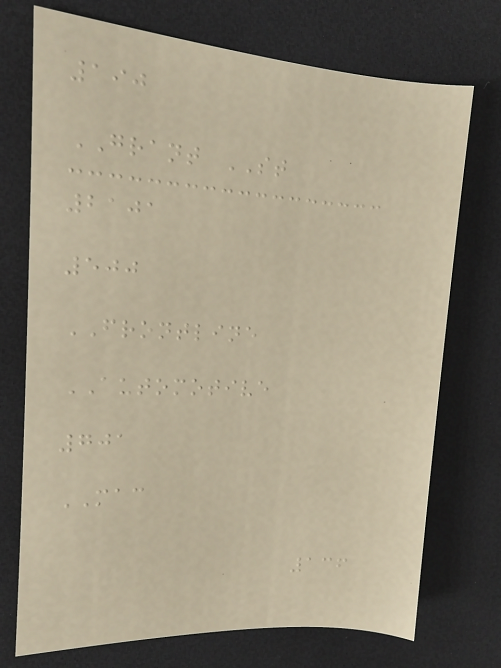190
GRANT ST
2101
500
FRONTLINE
AUTOMOTIVE
701
MAC
136
